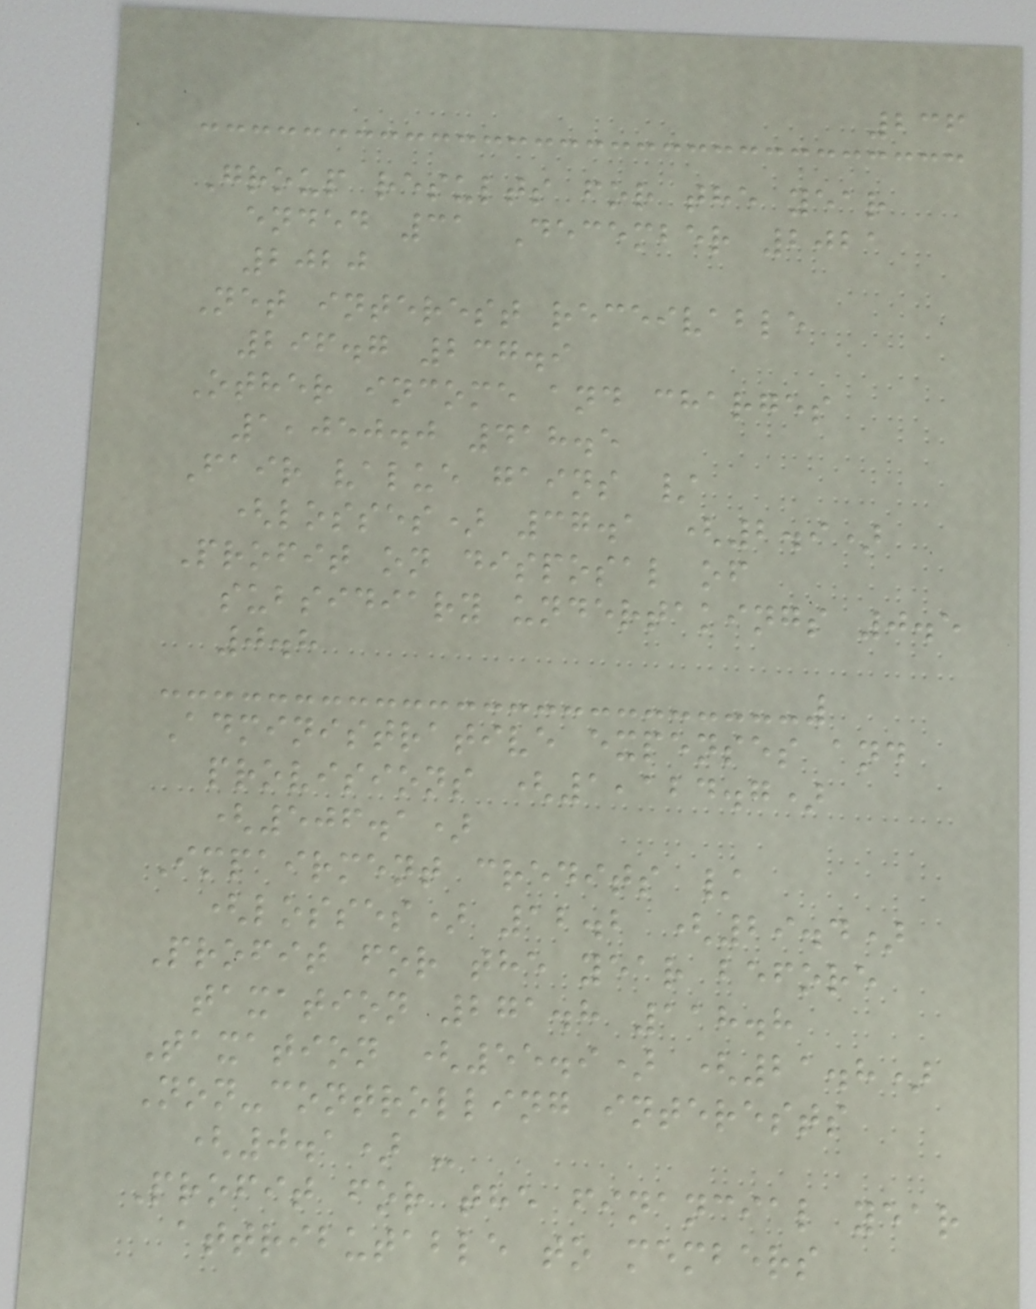236
Group results for the year
ended 31 December 2021
2020
Net interest receivable
296.7 237.9
Other income and charges
1,050.0 418.5
Fair value gains /
(losses) 37.1 (2.9)
Profit on disposal of
subsidiary undertakings 0.5
0.8
Administrative expenses and
provisions (1,124.7)
(506.1)
Impairment credits /
(losses) 12.2 (29.4)
Profit for the year before
taxation 271.8 118.8
Taxation (55.9) (21.8)
Non-controlling interests
(0.1) -
Profit for the financial year
attributable to members
